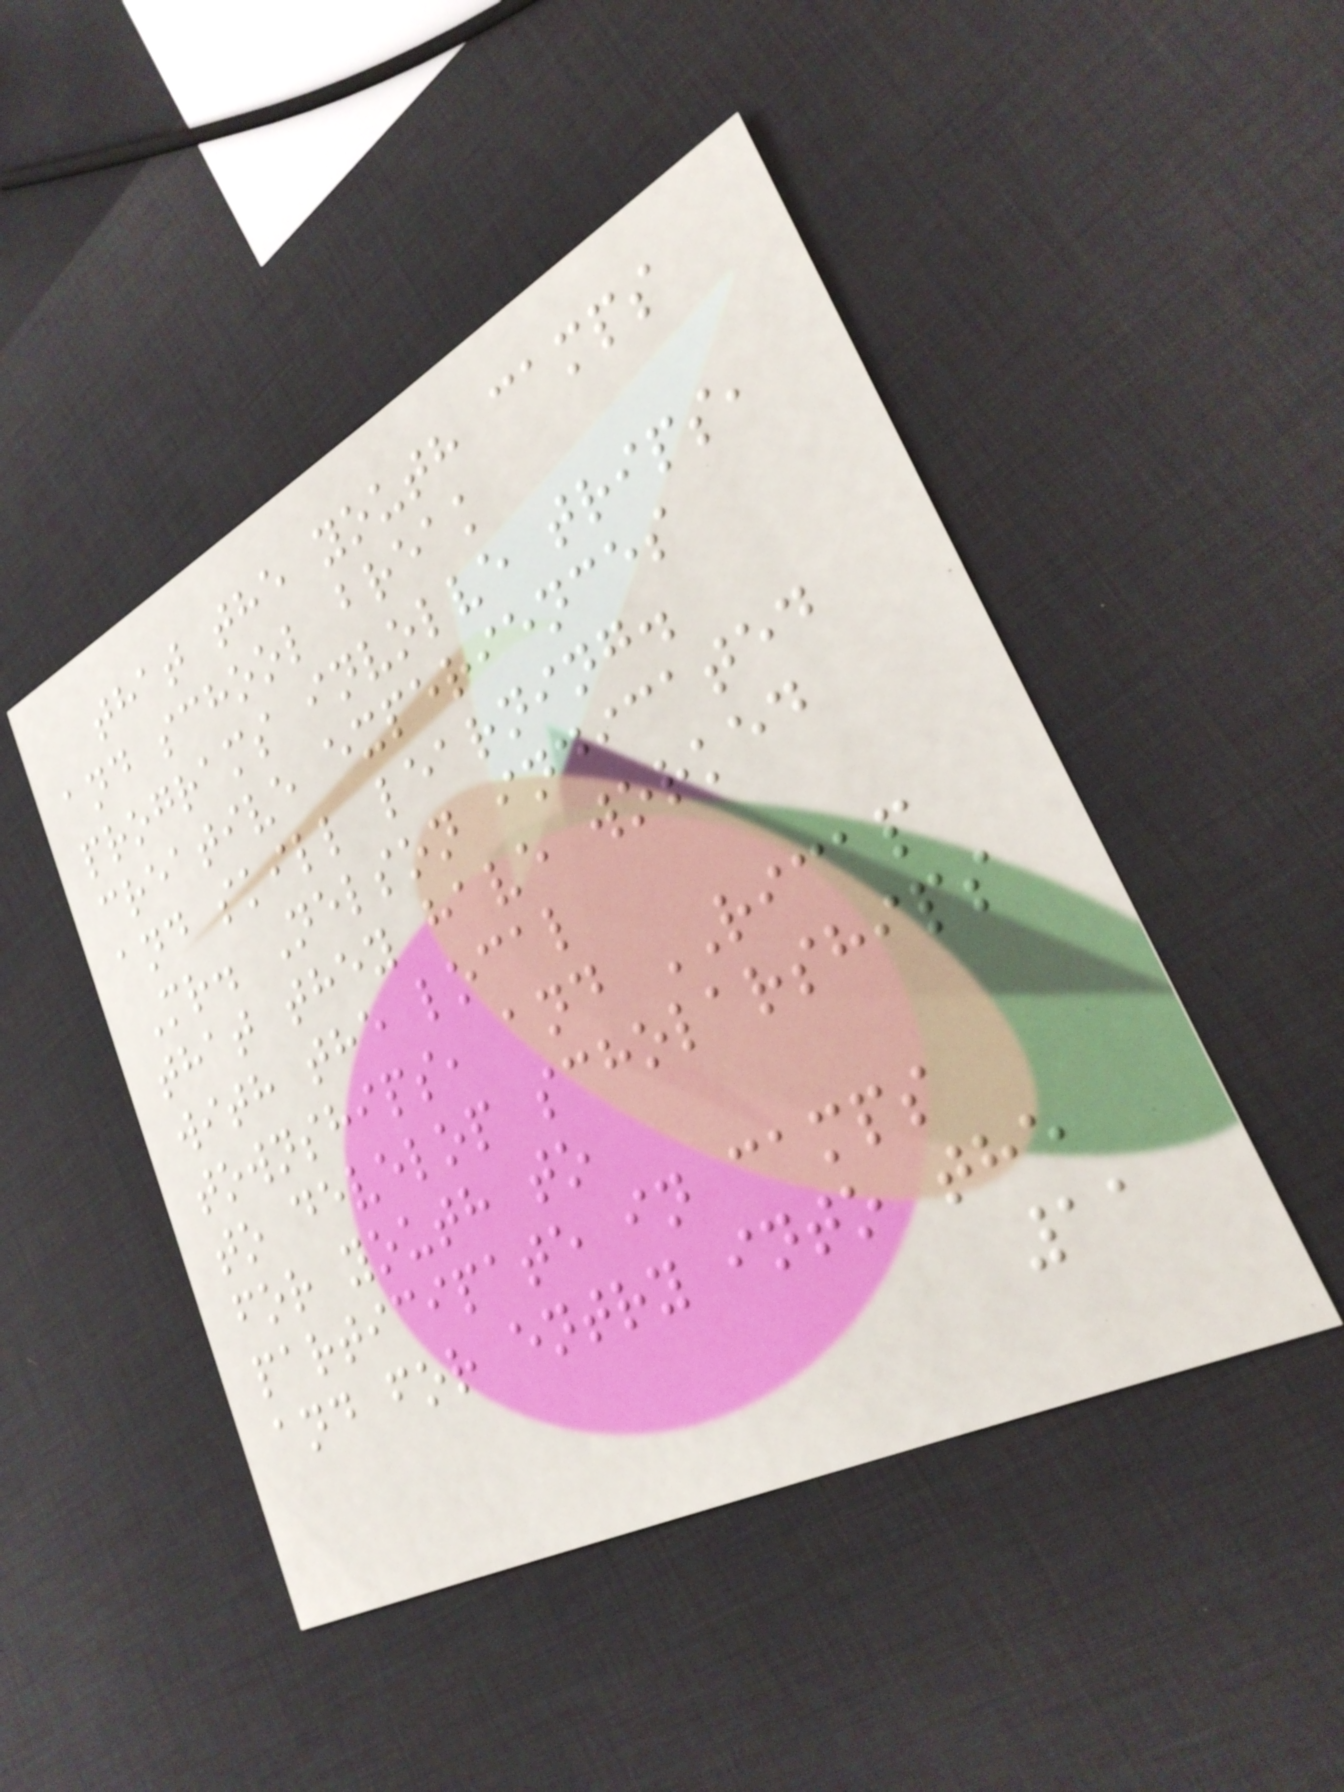that the youth camps
and school break
programs involve trips,
creative experiences
and skill learning.
Mr. Nelson indicated
that they have worked
with the local
townships, and RICAP
to develop scholarships
for youth to
participate in camps
and for entry into the
11
